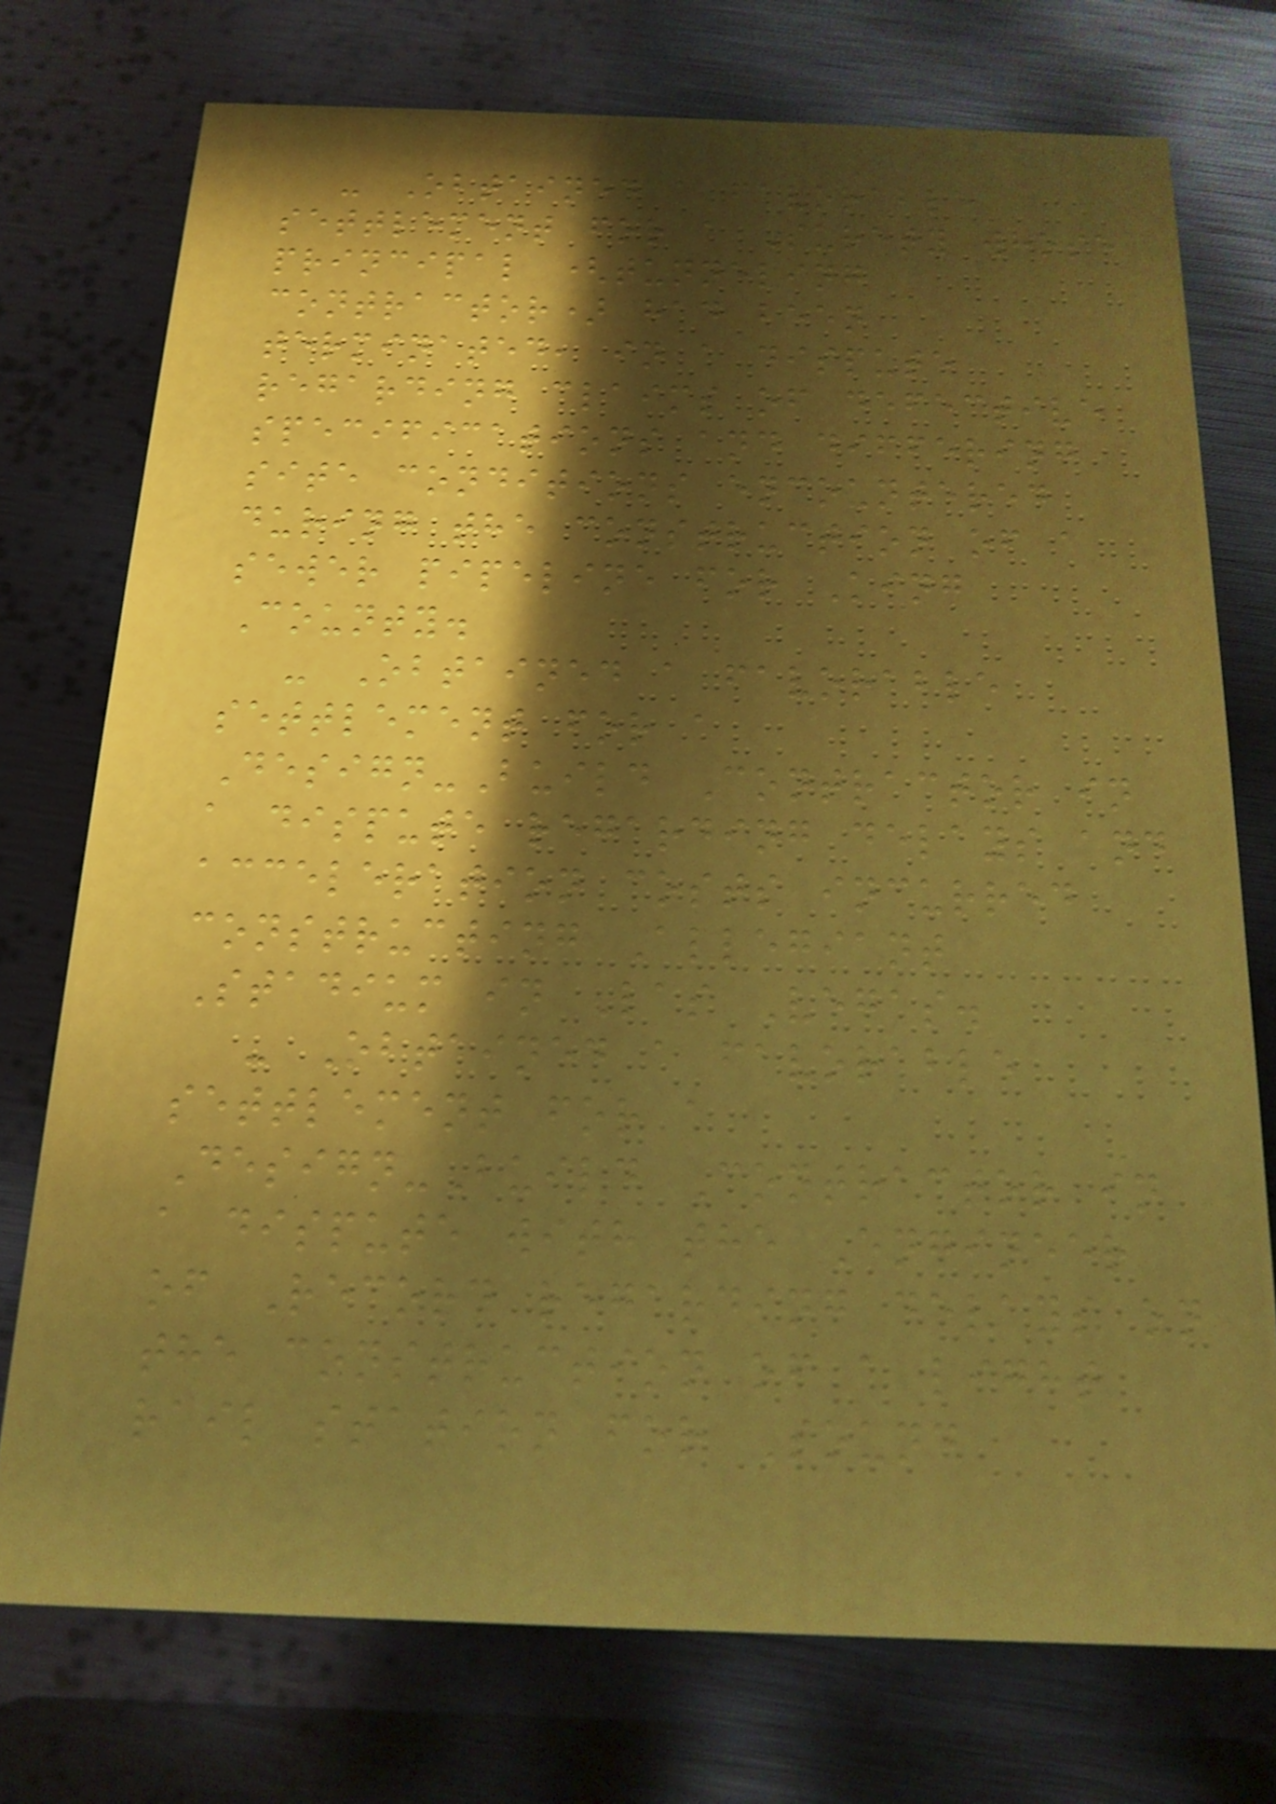- Obtained a favorable
settlement for a Surety whose
principal (tunneling
contractor) had been
terminated, in a dispute
regarding claims of defective
specifications and differing
site conditions encountered
during the construction of a
sewer pipeline for King
County.
- Obtained a favorable
settlement for a
Design-Build Contractor in
a dispute regarding delays and
acceleration costs incurred
constructing Allegiant
Stadium in Las Vegas.
- Obtained a favorable
settlement for a
Design-Build Contractor in
a dispute with the Engineer
of Record regarding delays on
the construction of a light
rail station for Sound
